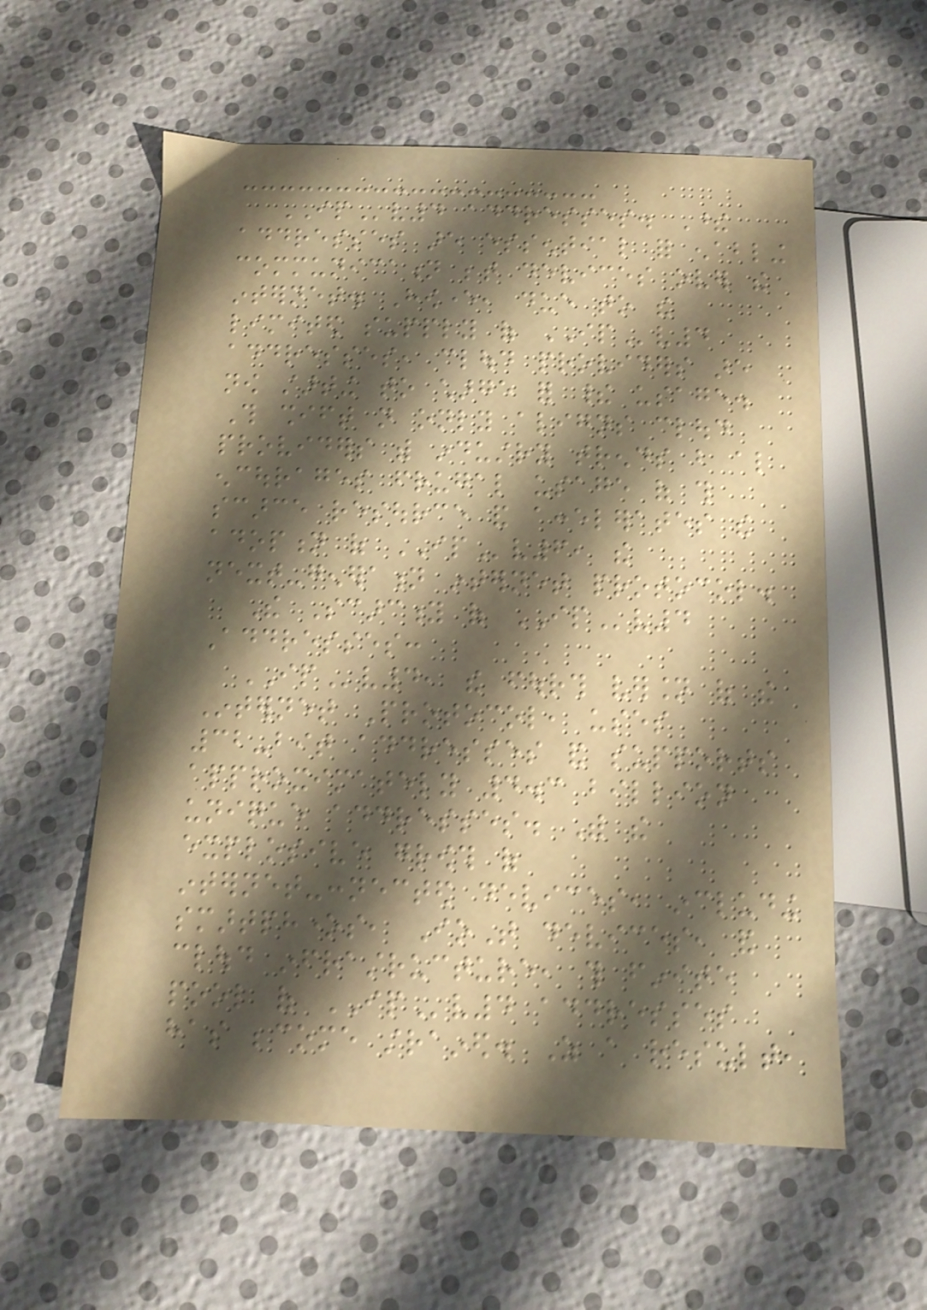IPv4 addresses. These
addresses are essential for enabling
communication between devices over the
internet. However, due to the
limited supply of IPv4
addresses, cloud providers are
now starting to charge for their usage.
This shift not only aligns cloud
providers with industry trends but also
encourages frugal usage of this
scarce resource and accelerates the
adoption of IPv6, the
next-generation internet protocol.
The Scarcity of IPv4
Addresses:
IPv4, the fourth version of the
Internet Protocol, uses
32-bit addresses and supports
approximately 4.3 billion
unique addresses. With the
explosive growth of
internet-connected devices, including
smartphones, IoT devices, and
cloud infrastructure, this finite
pool of IPv4 addresses
has become strained. As a result,
